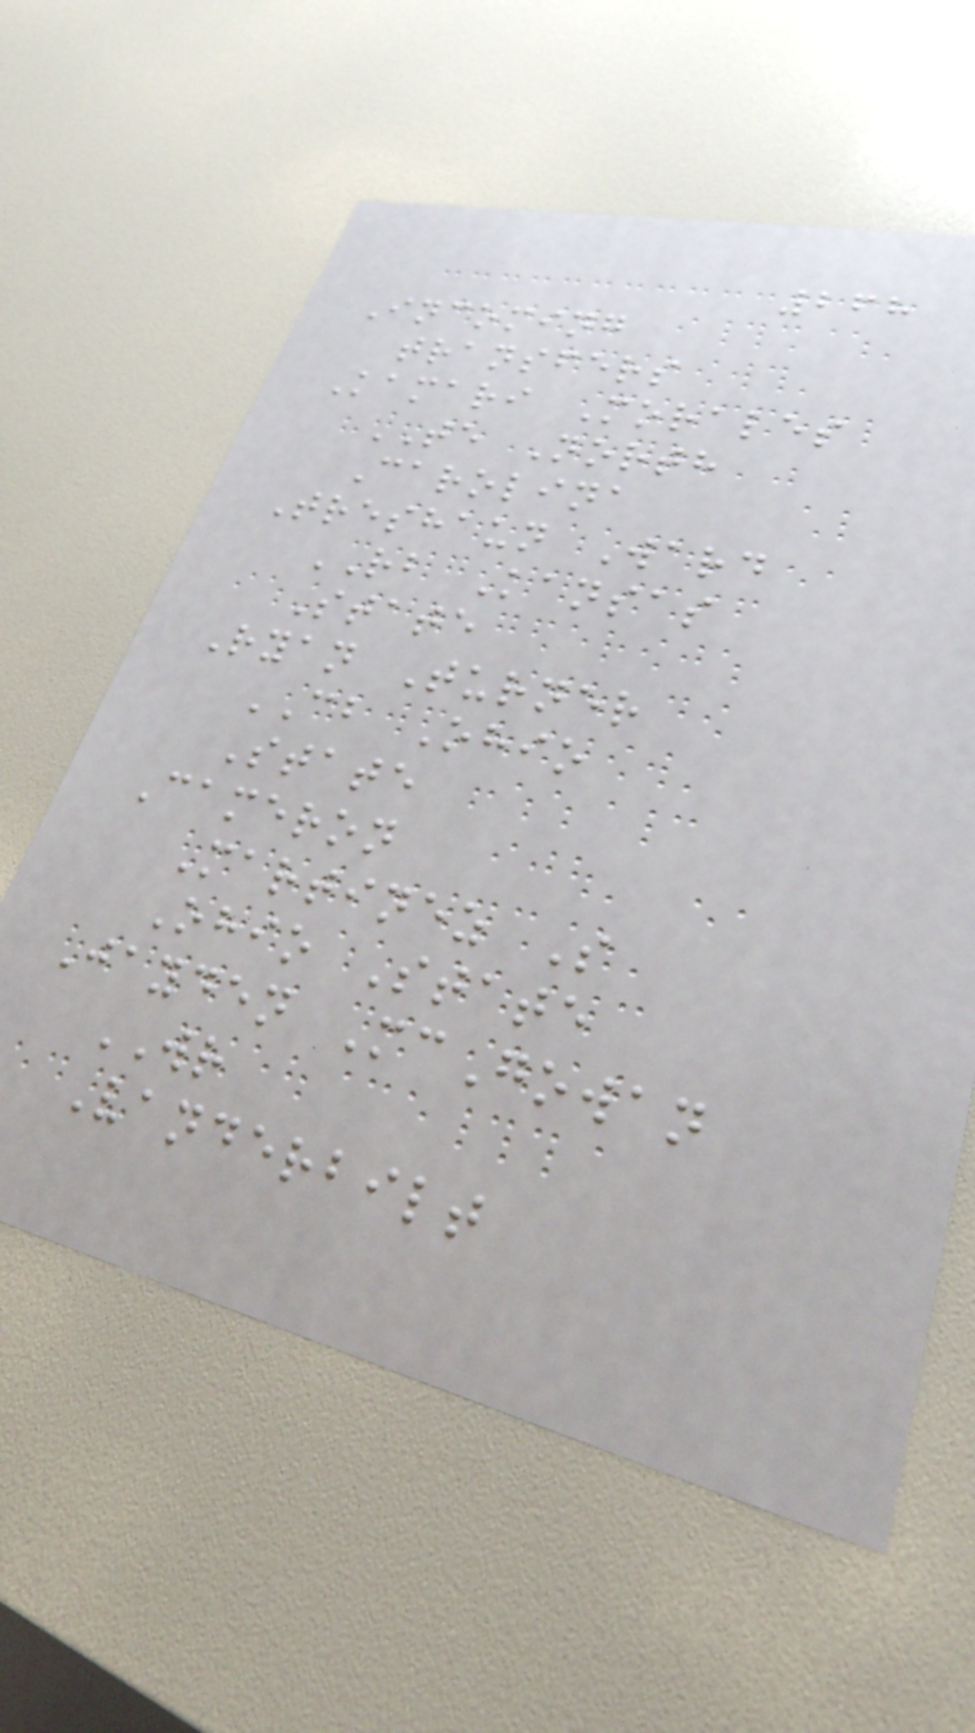268
Incoming
transfers
Kamari Morales
TE North
Carolina
Treshaun Ward
RB Kansas
State
Ryan Turner
CB Ohio
State
Cameron
Martinez S
Ohio State
Jayden McGowan
WR
Vanderbilt
